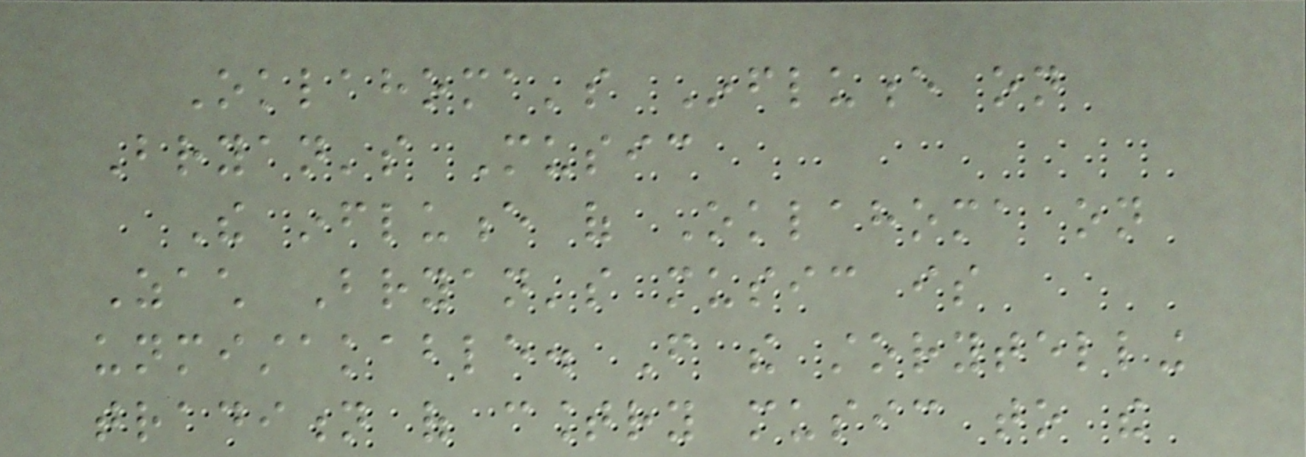Oklahoma's Influence on
Bryan's Music
The influence of Oklahoma on
Zach Bryan's music is
unmistakable. From the storytelling
tradition of country music to the
